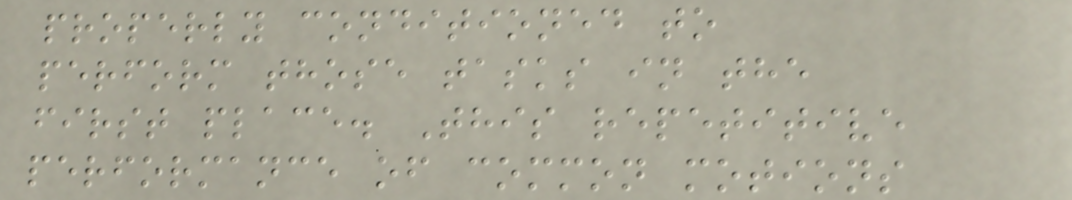properly conditioned to
perform those tasks in the
first place. This repetitive
performance of common motions
